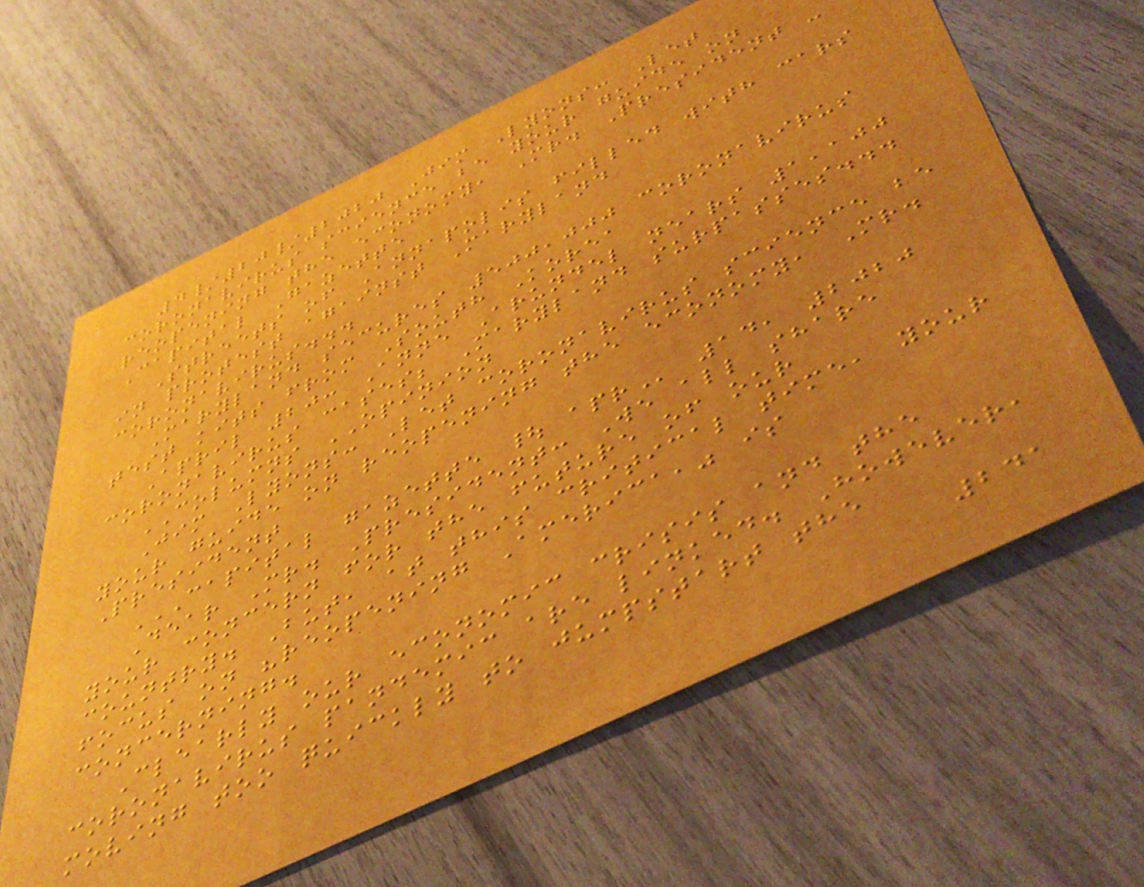4/20/2020 Jim Lyons: Let
coronavirus science be your guide on
reopening the economy, Mr. President -
Capital Gazette
Streets of Annapolis filled with cars
in protest against Maryland
coronavirus...
Maryland secures 500,000 coronavirus
test kits from South Korea
April 20: Anne Arundel nears 1,100
coronavirus cases; Maryland surpasses...
COLUMNS OPINION
Jim Lyons: Let coronavirus science be
your guide on reopening the economy, Mr.
President
CAPITAL GAZETTE | APR 14, 2020
Dear Mr. President: We all share
your concern for the future of our
country. But, at this critical time, your
focus on "reopening America," is
concerning.
Clearly our economic crisis and the
coronavirus pandemic are linked. However,
moving too quickly to jumpstart the
241
